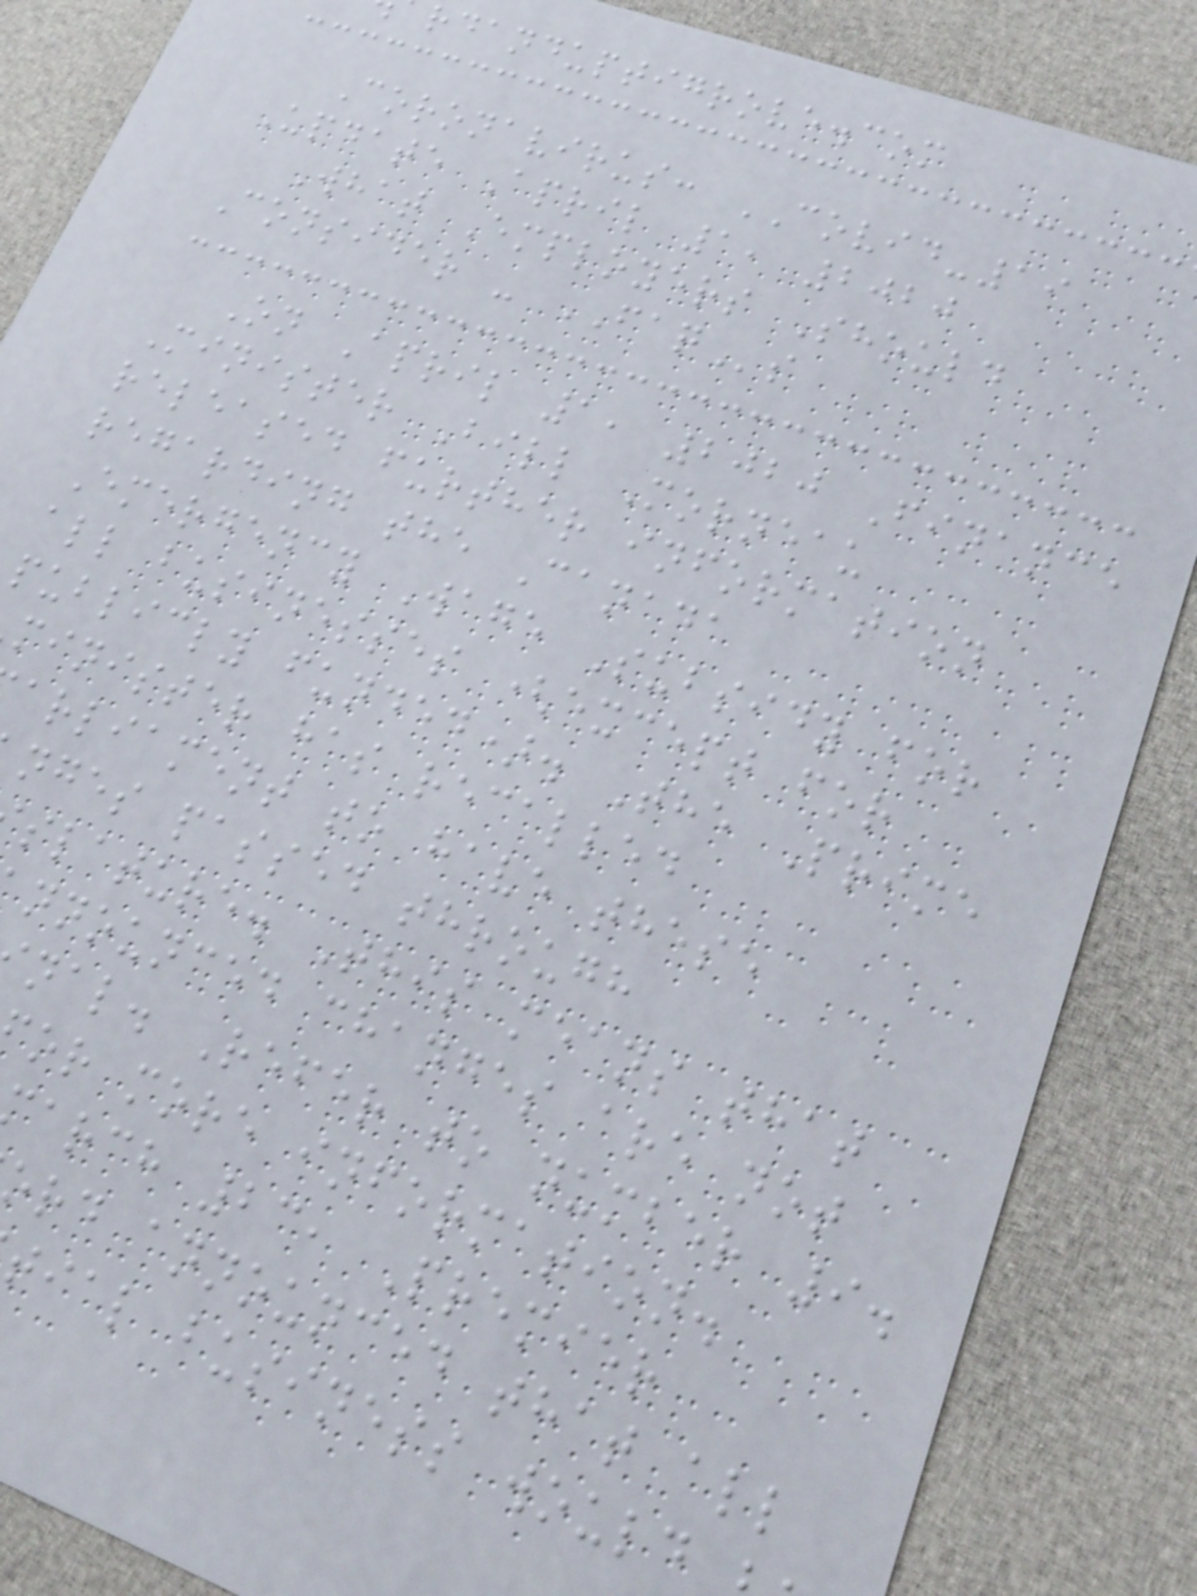rdanduptigrove.com
Coronavirus: COVID-19
Update April 1, 2020
What Employers Should
Consider - FAQs
On April 1, 2020 Finance
Minister Bill Morneau
released further information
regarding the Canada
Emergency Wage Subsidy for
all businesses (except for
publicly funded). The Prime
minister has recalled
arliament to have these
nges passed through
slature. This means that
nnounced changes are not
nal. Refer to number 9.
or more information.
arch 23, Premier
ord announced that all
tial business would
